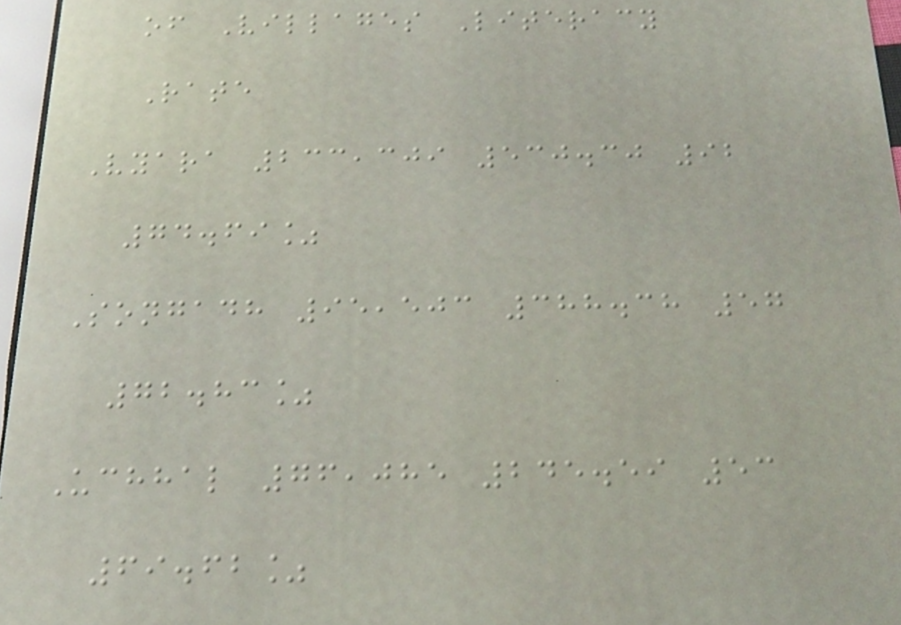of Villages Literacy
Rate
Vyara 233,309 530.30 92
74.69%
Songadh 95,503 388.38 57
72.83%
Uchhal 76,085 245.59 53
69.62%
